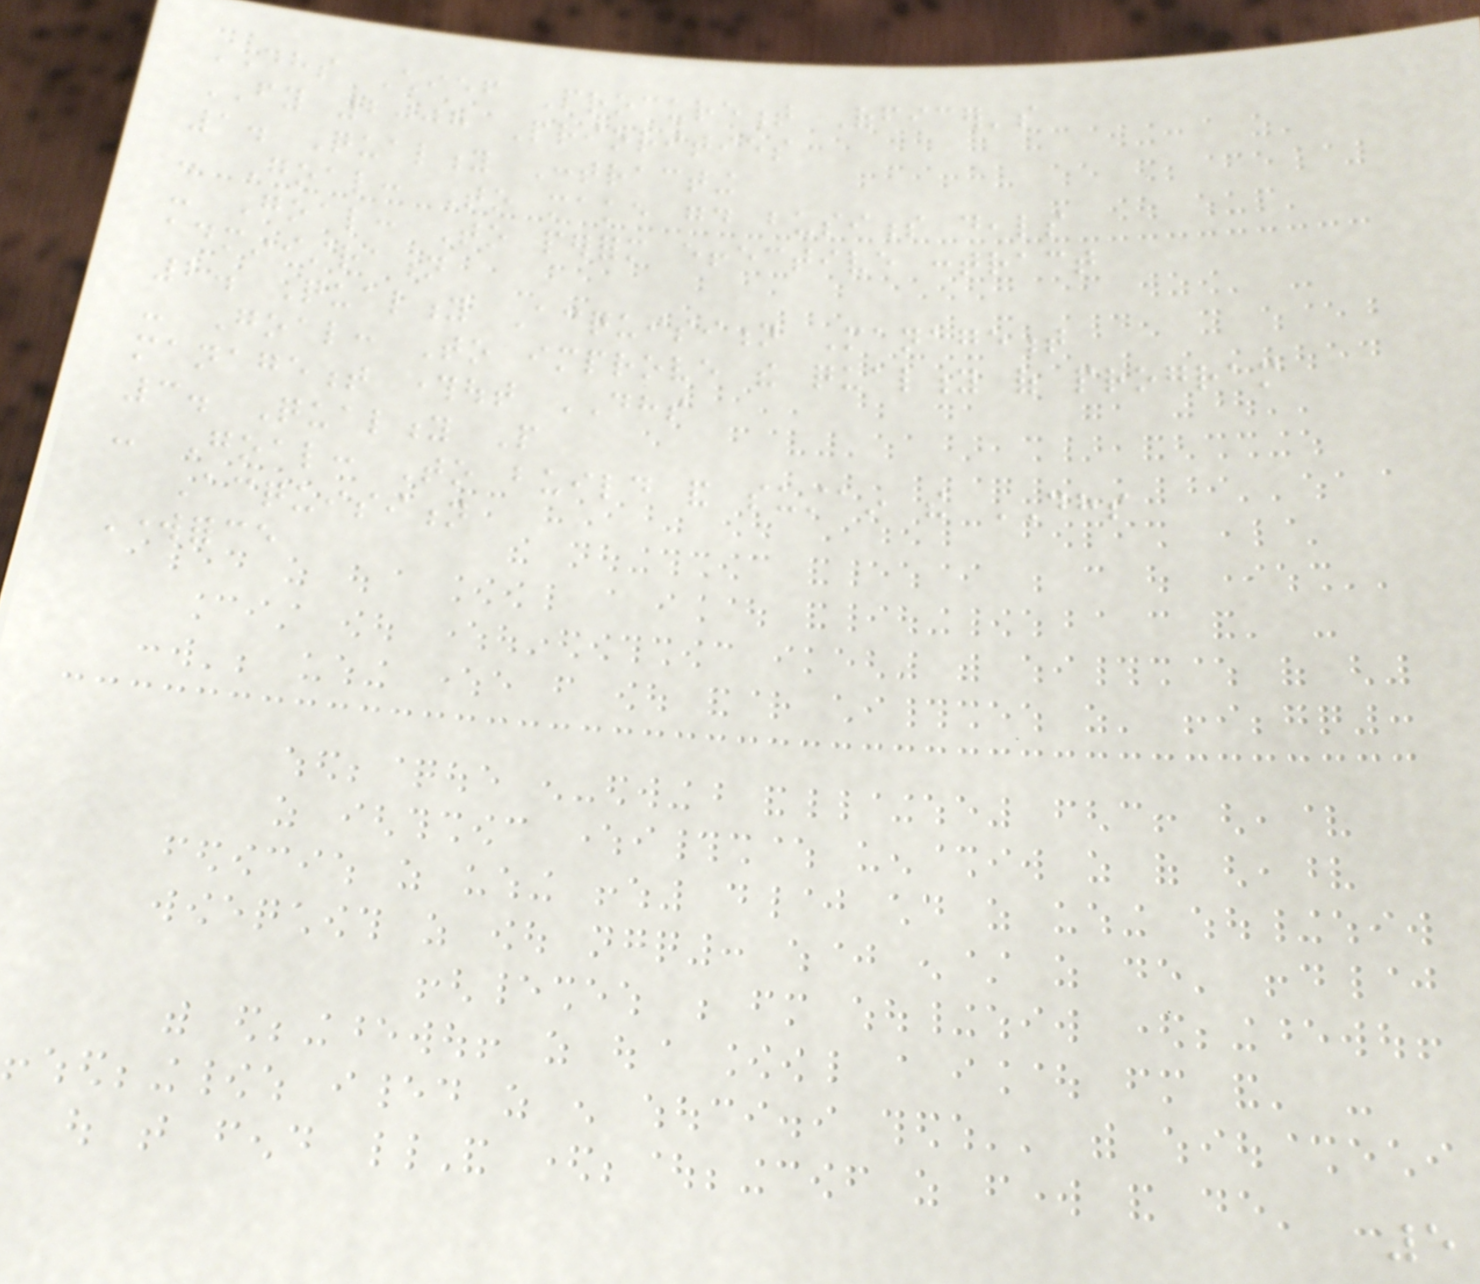DHS Chief Procurement Officer's
FY 2008 Priorities
1. Quality Contracting
- Goal: To make good business deals
- Goal: To perform effective contract
administration
2. Quality Acquisition Management
- Goal: To improve the quality of program
management throughout DHS
3. Quality People
- Goal: To build and sustain the DHS
Acquisition
Workforce
5
